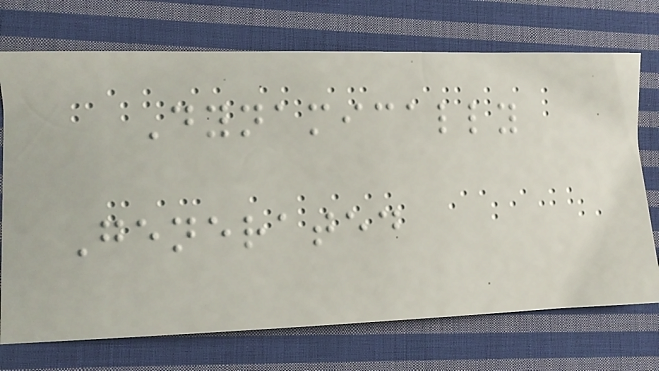Dynamically
Generated
